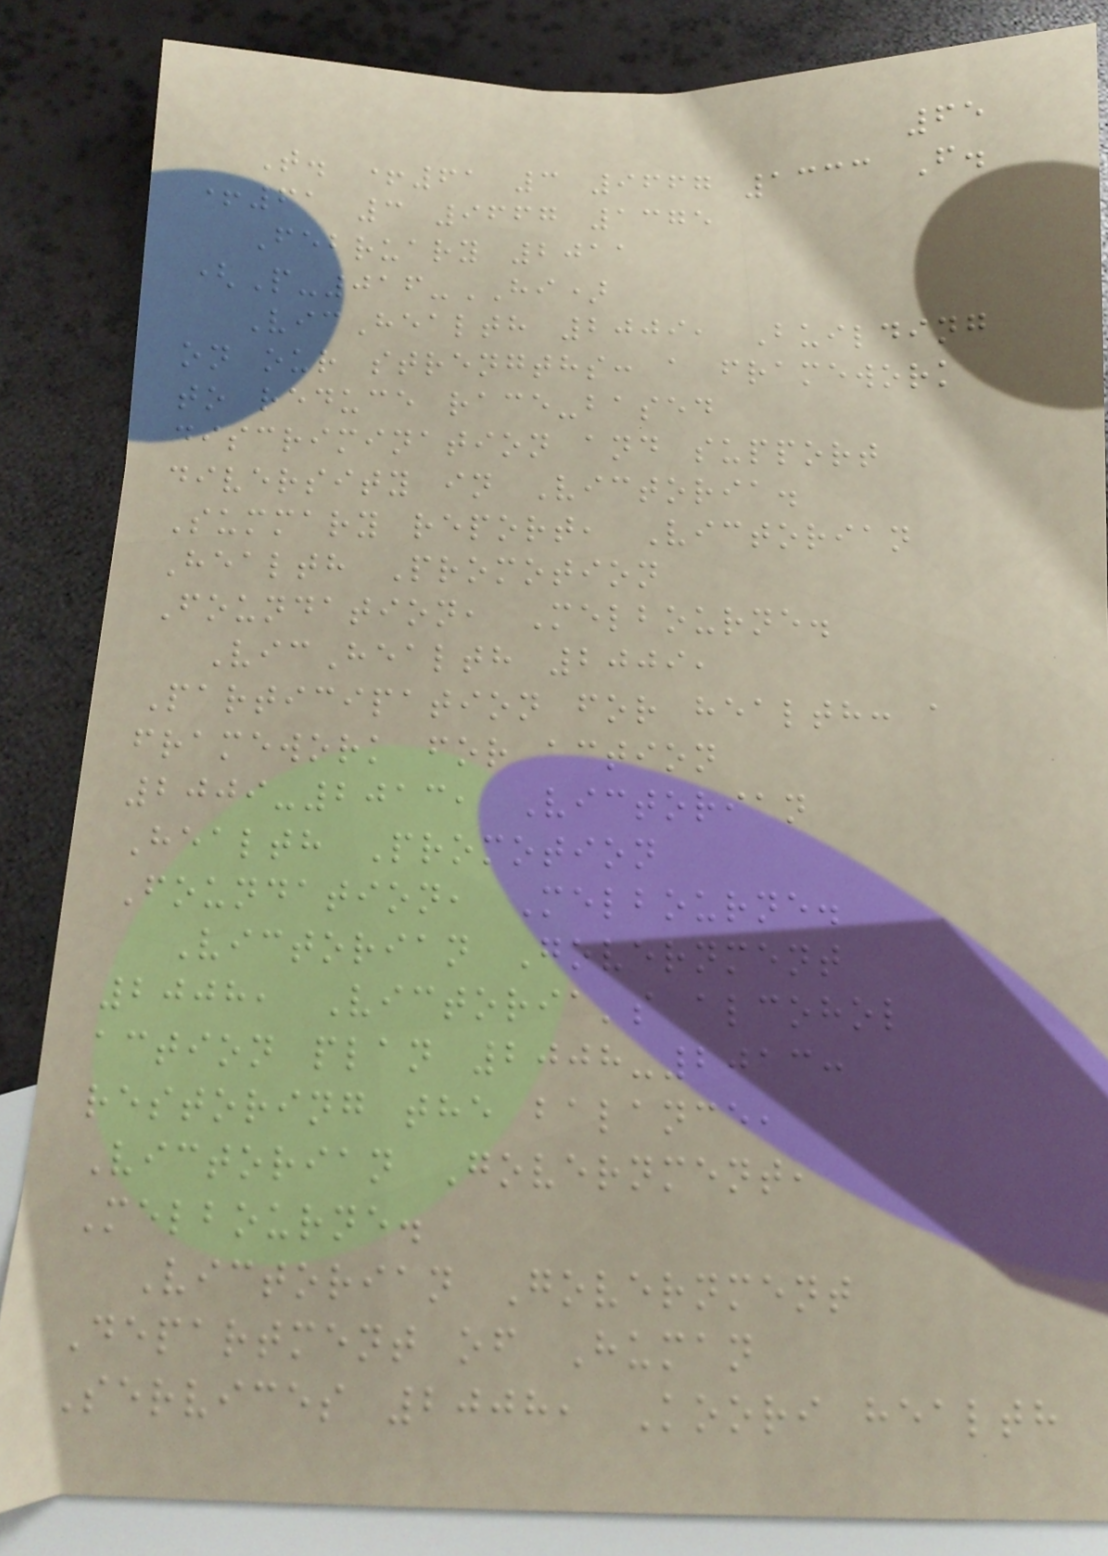65
T. +61 3 9667 1333 F.
+61 3 9667 1375
February 2011
(P-016-HI)
VicHealth 2009, Building
on our strengths: a framework
to reduce race-based
discrimination and support
diversity in Victoria.
Summary report, Victorian
Health Promotion
Foundation, Melbourne.
VicHealth 2009,
Participation for health: a
framework for action
2009-2013, Victorian
Health Promotion
Foundation, Melbourne.
Victorian Government
2008, Victoria's alcohol
action plan 2008-2013:
restoring the balance,
Victorian Government,
Melbourne.
Victorian Government
Department of Human
Services 2008, Koori health
